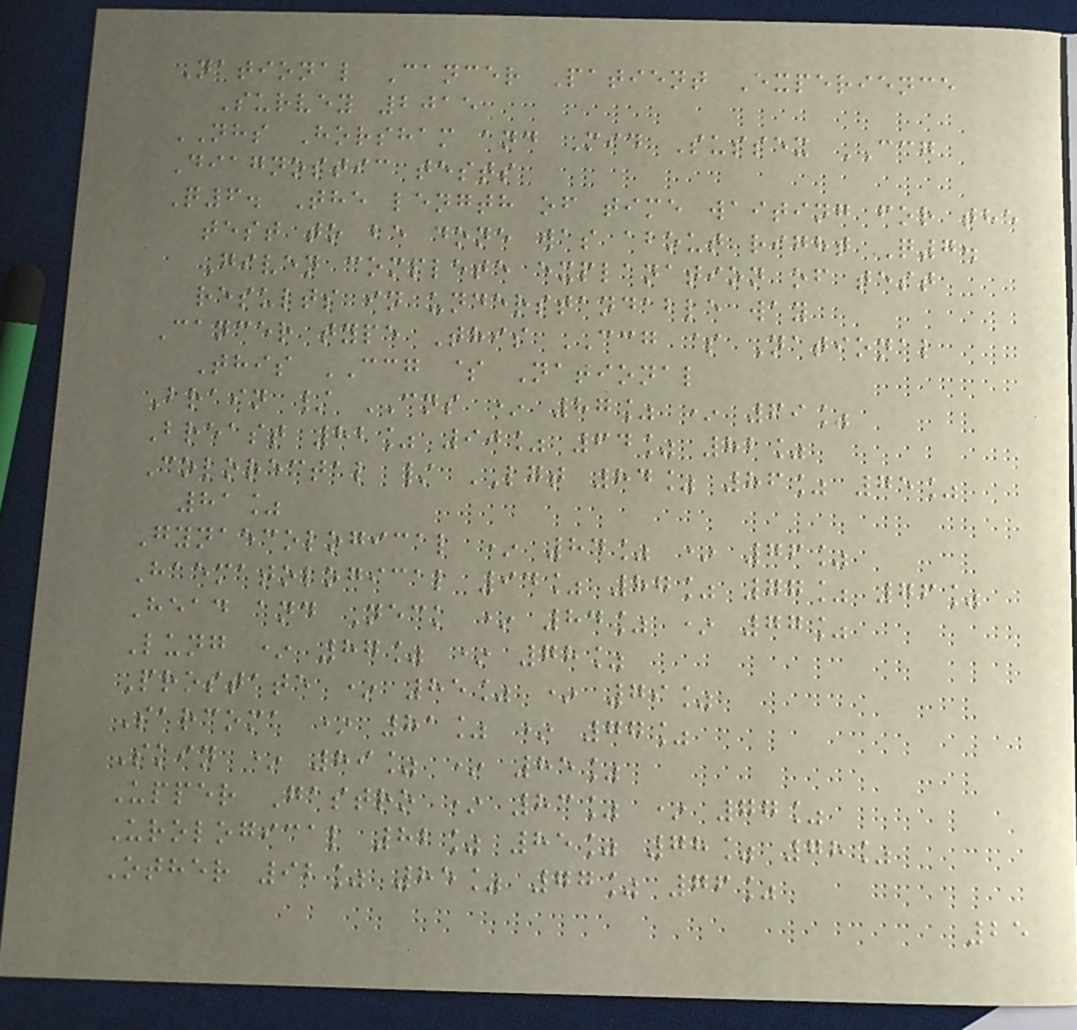National Cancer Patient Experience
Survey 2015
NHS Horsham and Mid Sussex CCG
Diagnostic tests
Q6. The length of time waiting for the
test to be done was about right Q7.
Given complete explanation of test
results in understandable way
Cancer type This CCG $ National
This CCG $ National
Brain / CNS * 87% * 69%
Breast 82% 90% 64% 82%
Colorectal / LGT 84% 86% 75%
81%
Gynaecological * 84% * 76%
Haematological 94% 87% 77% 76%
Head and Neck * 84% * 77%
Lung * 87% * 78%
Prostate * 85% * 79%
Sarcoma * 81% * 77%
Skin * 89% * 85%
Upper Gastro * 83% * 77%
Urological 82% 85% 78% 78%
Other 92% 85% 77% 76%
25
